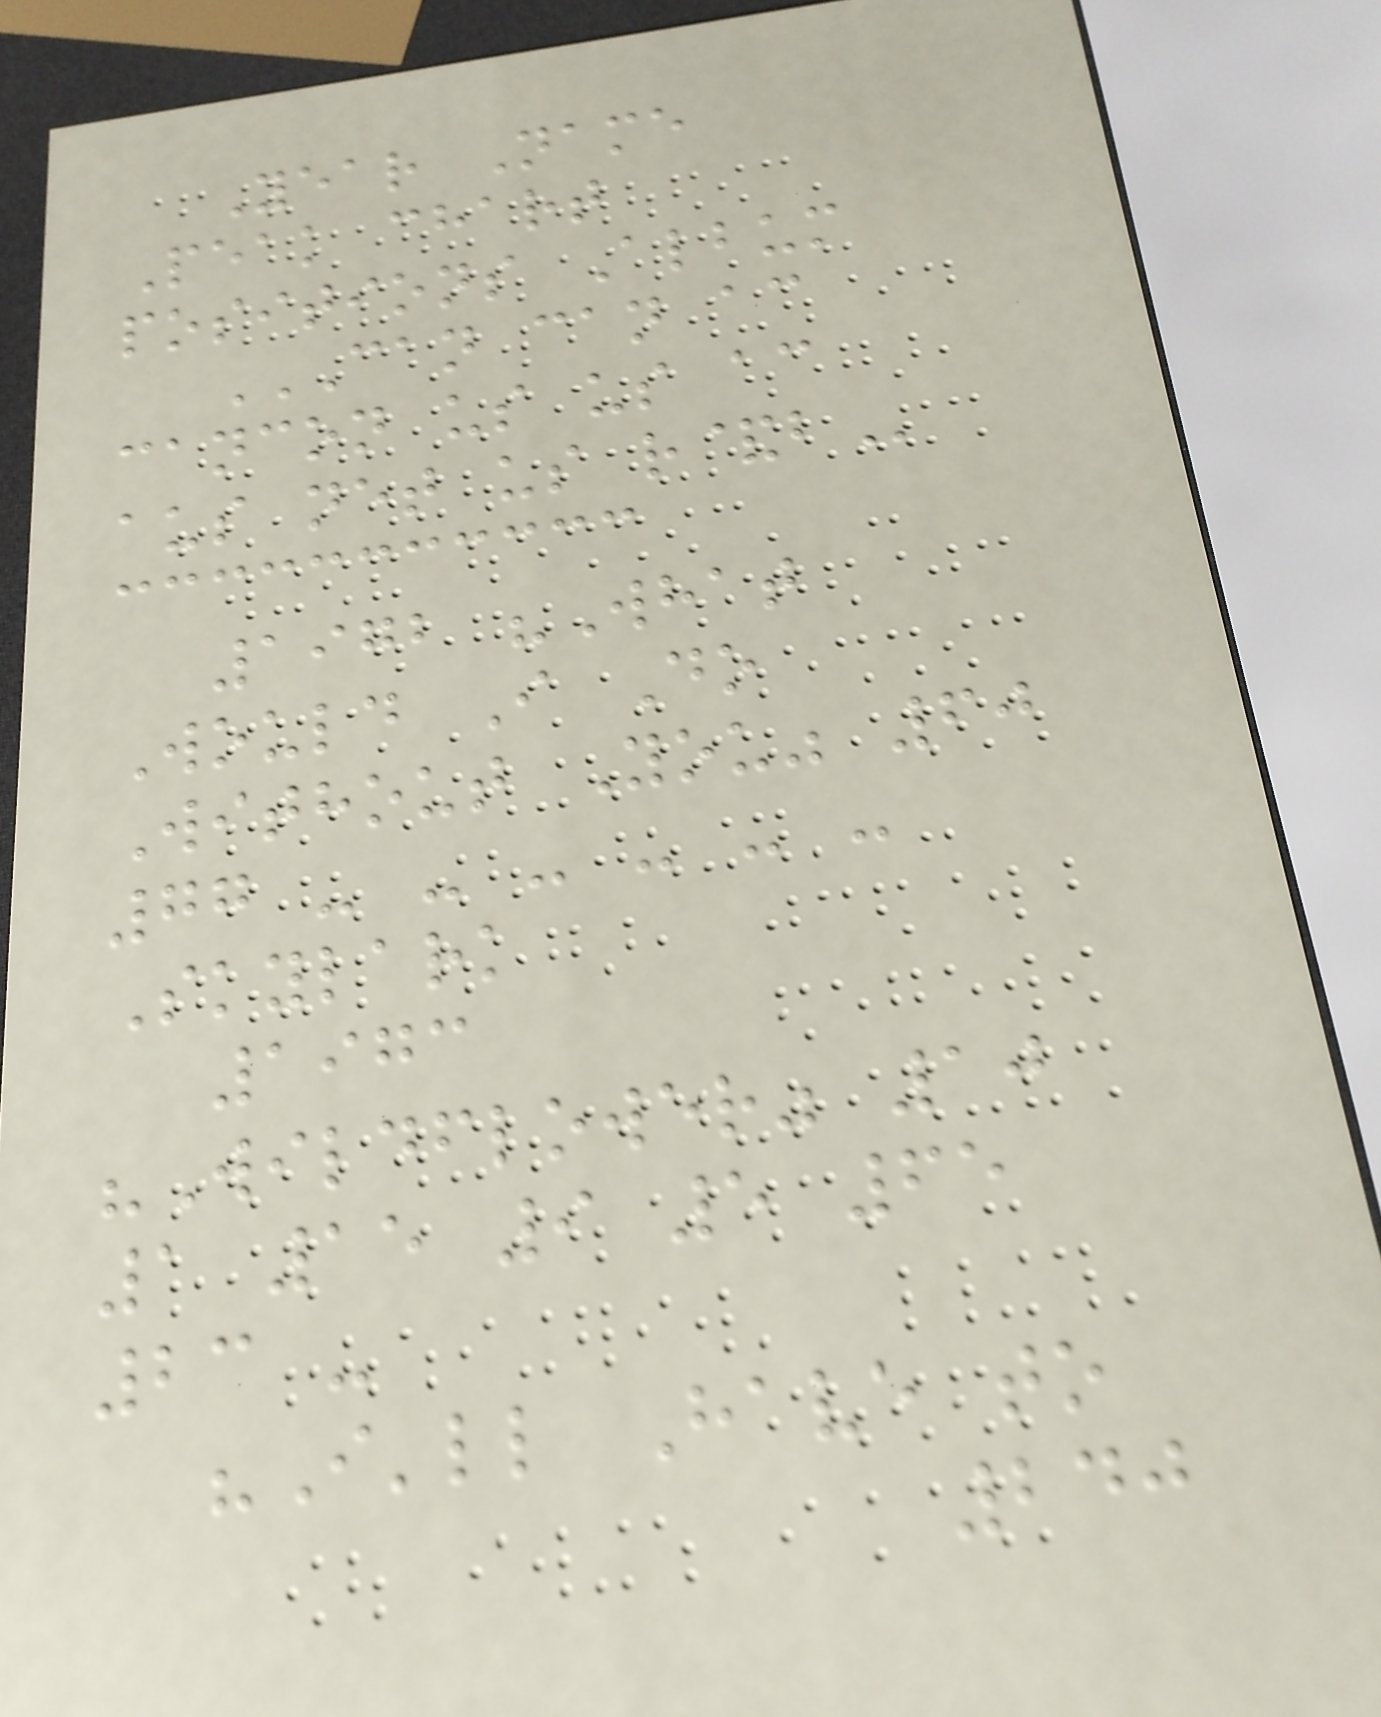Year Name
Peak chart
positions Album
CAN CAN AC
CANCON US US AC
AUS NET US R&B
1972 "What
Would I Do
Without You" 60
77 - - - - - -
Skylark
1973
"Wildflower" 10
1 15 9 5 65
23 -
"I'll Have to
240
